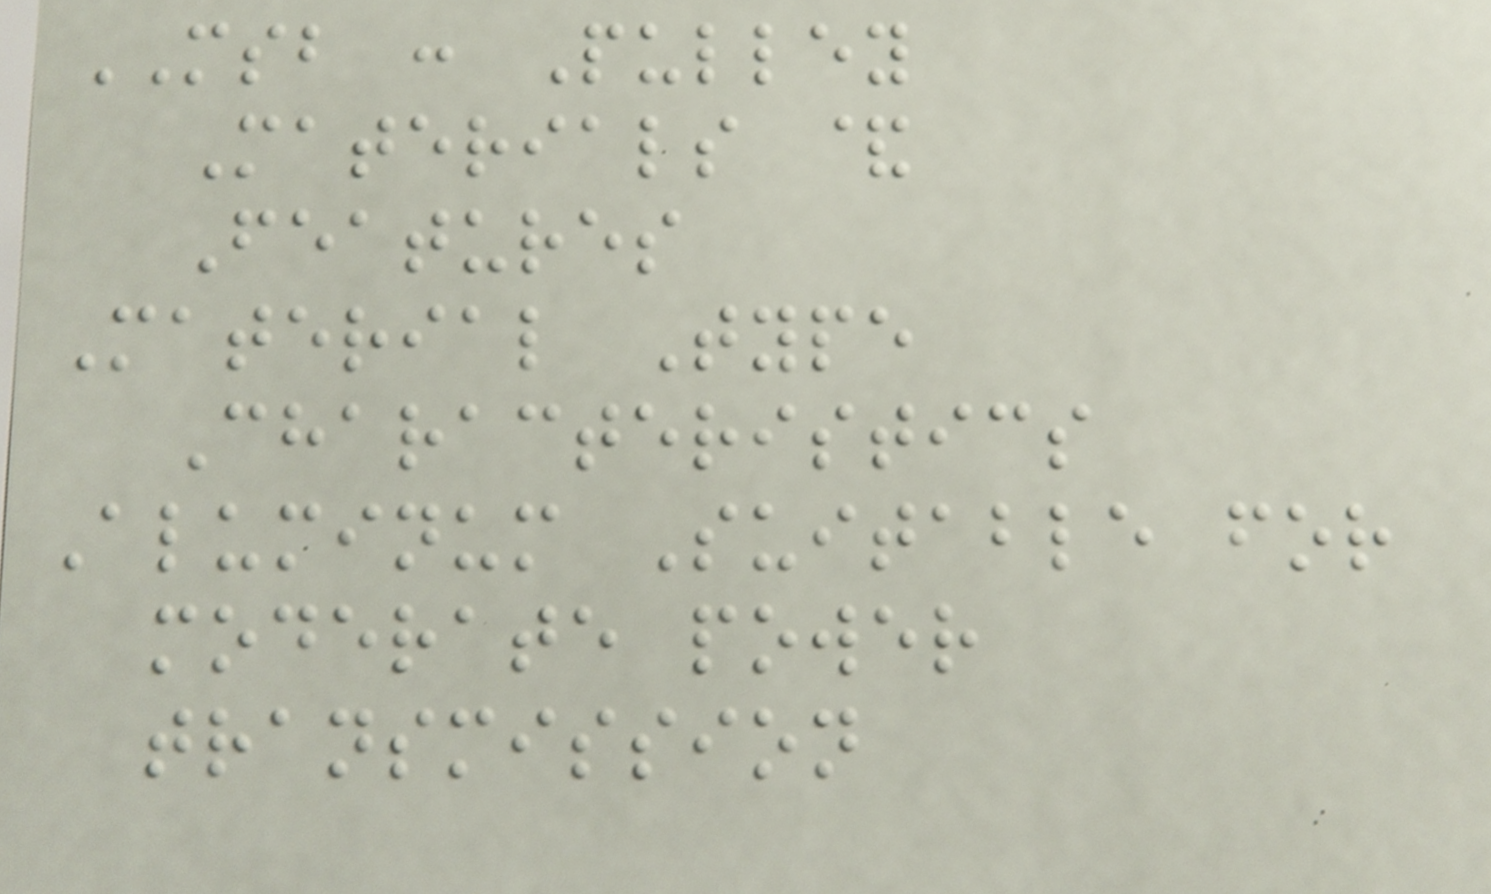MSB : Pulley
Materials &
Features
Material Type
Characteristics
Aluminum Suitable for
moderate power
transmission
